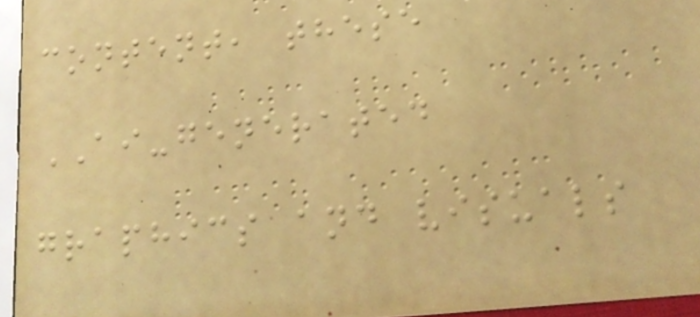content, these
AI-generated
graphics and visuals
